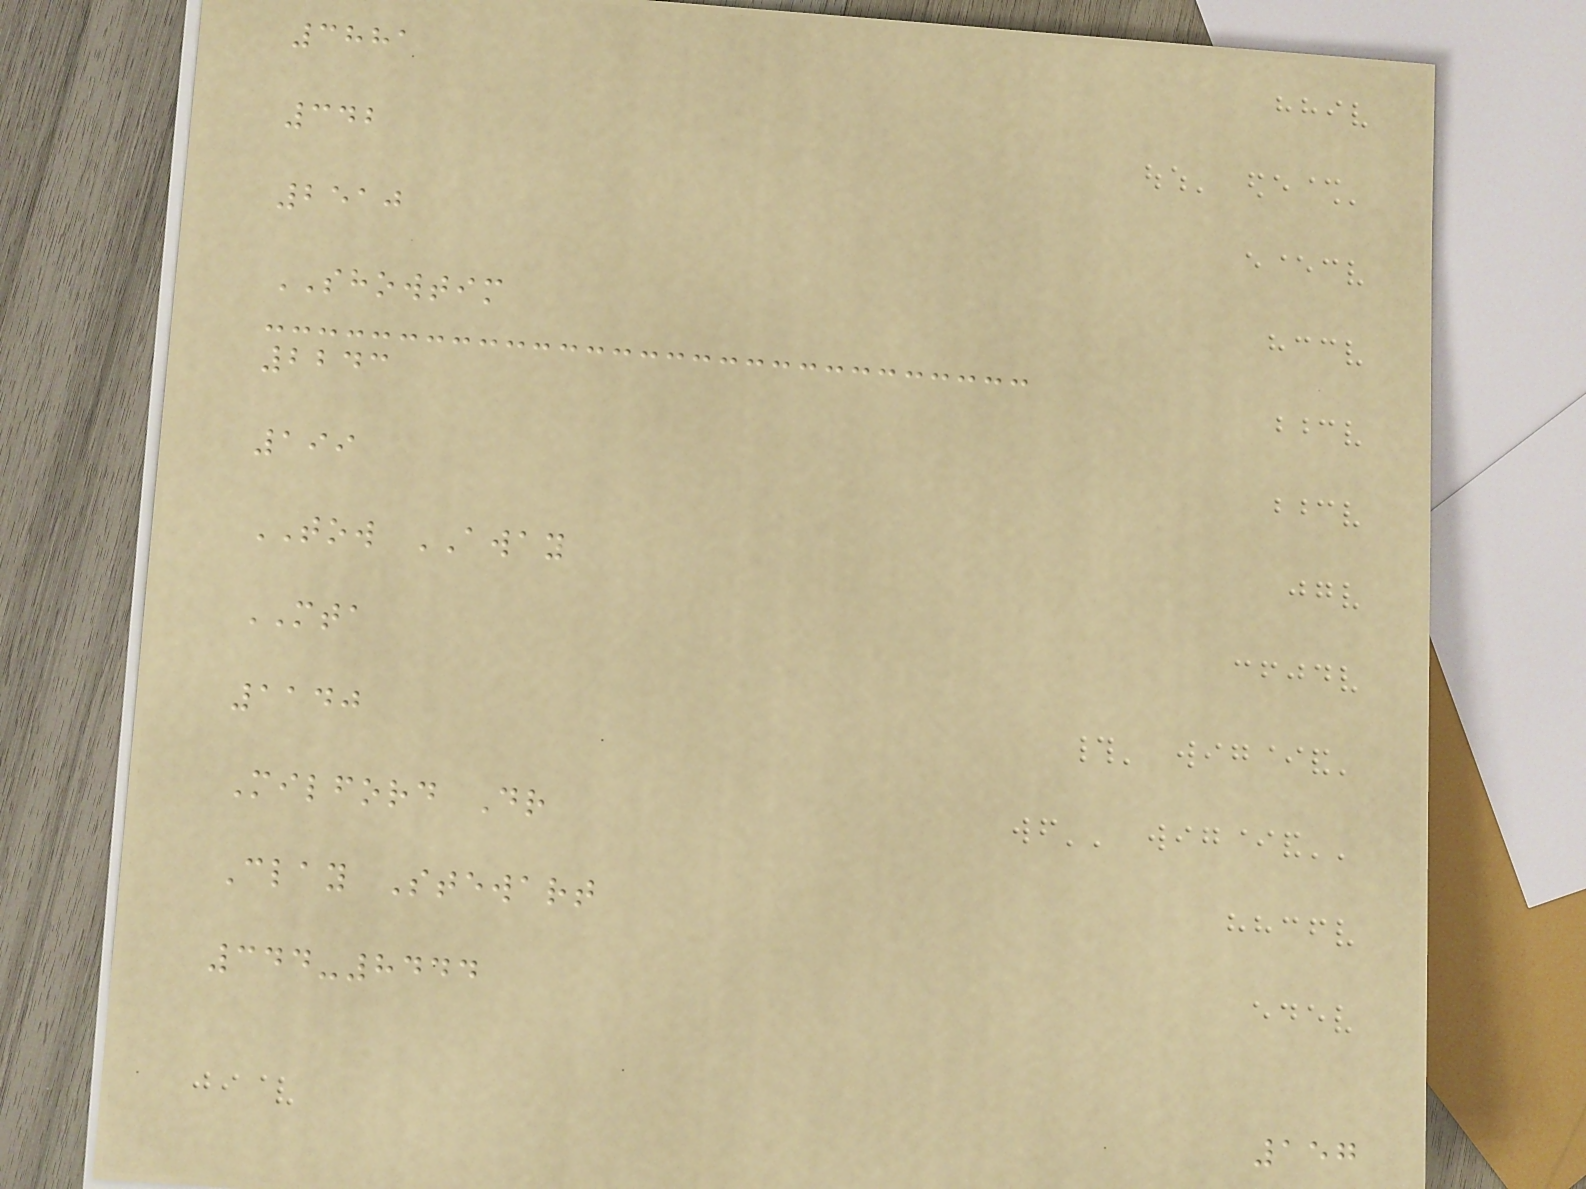3881
342
2510
SHOWTIM
2243
199
TOW AWAY
MTA
1140
Milford Dr
Clay Stewart
344-8444
157
